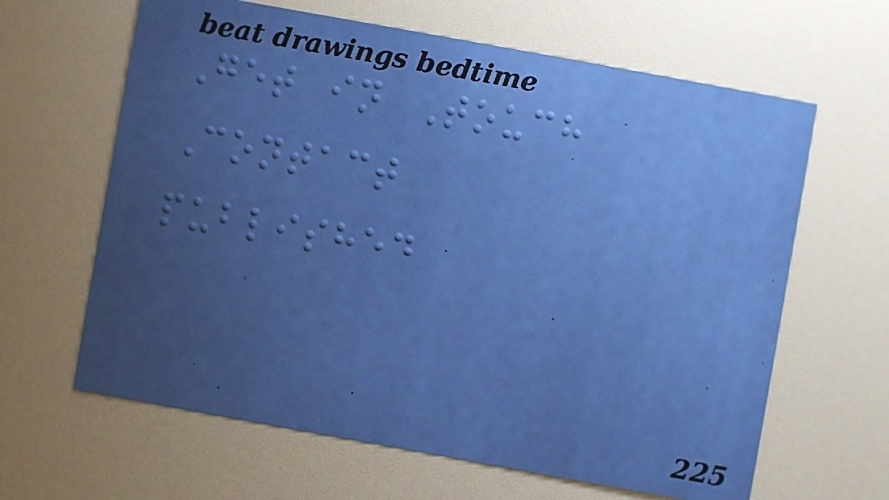Get in Touch
Contact
published
